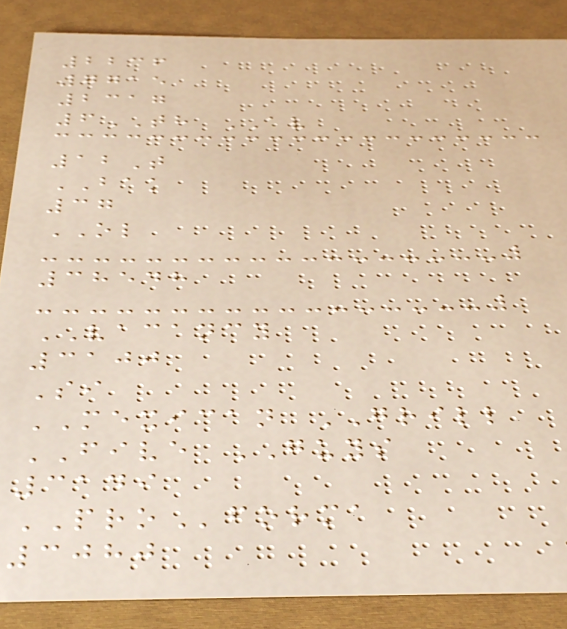2236
7715
2317
6TH AV
12T
BAK
37
OL
38548
VACANCY
3100
Si
MEXICAN GRILL
FIVE GUYS
3149
PROforma
3080
